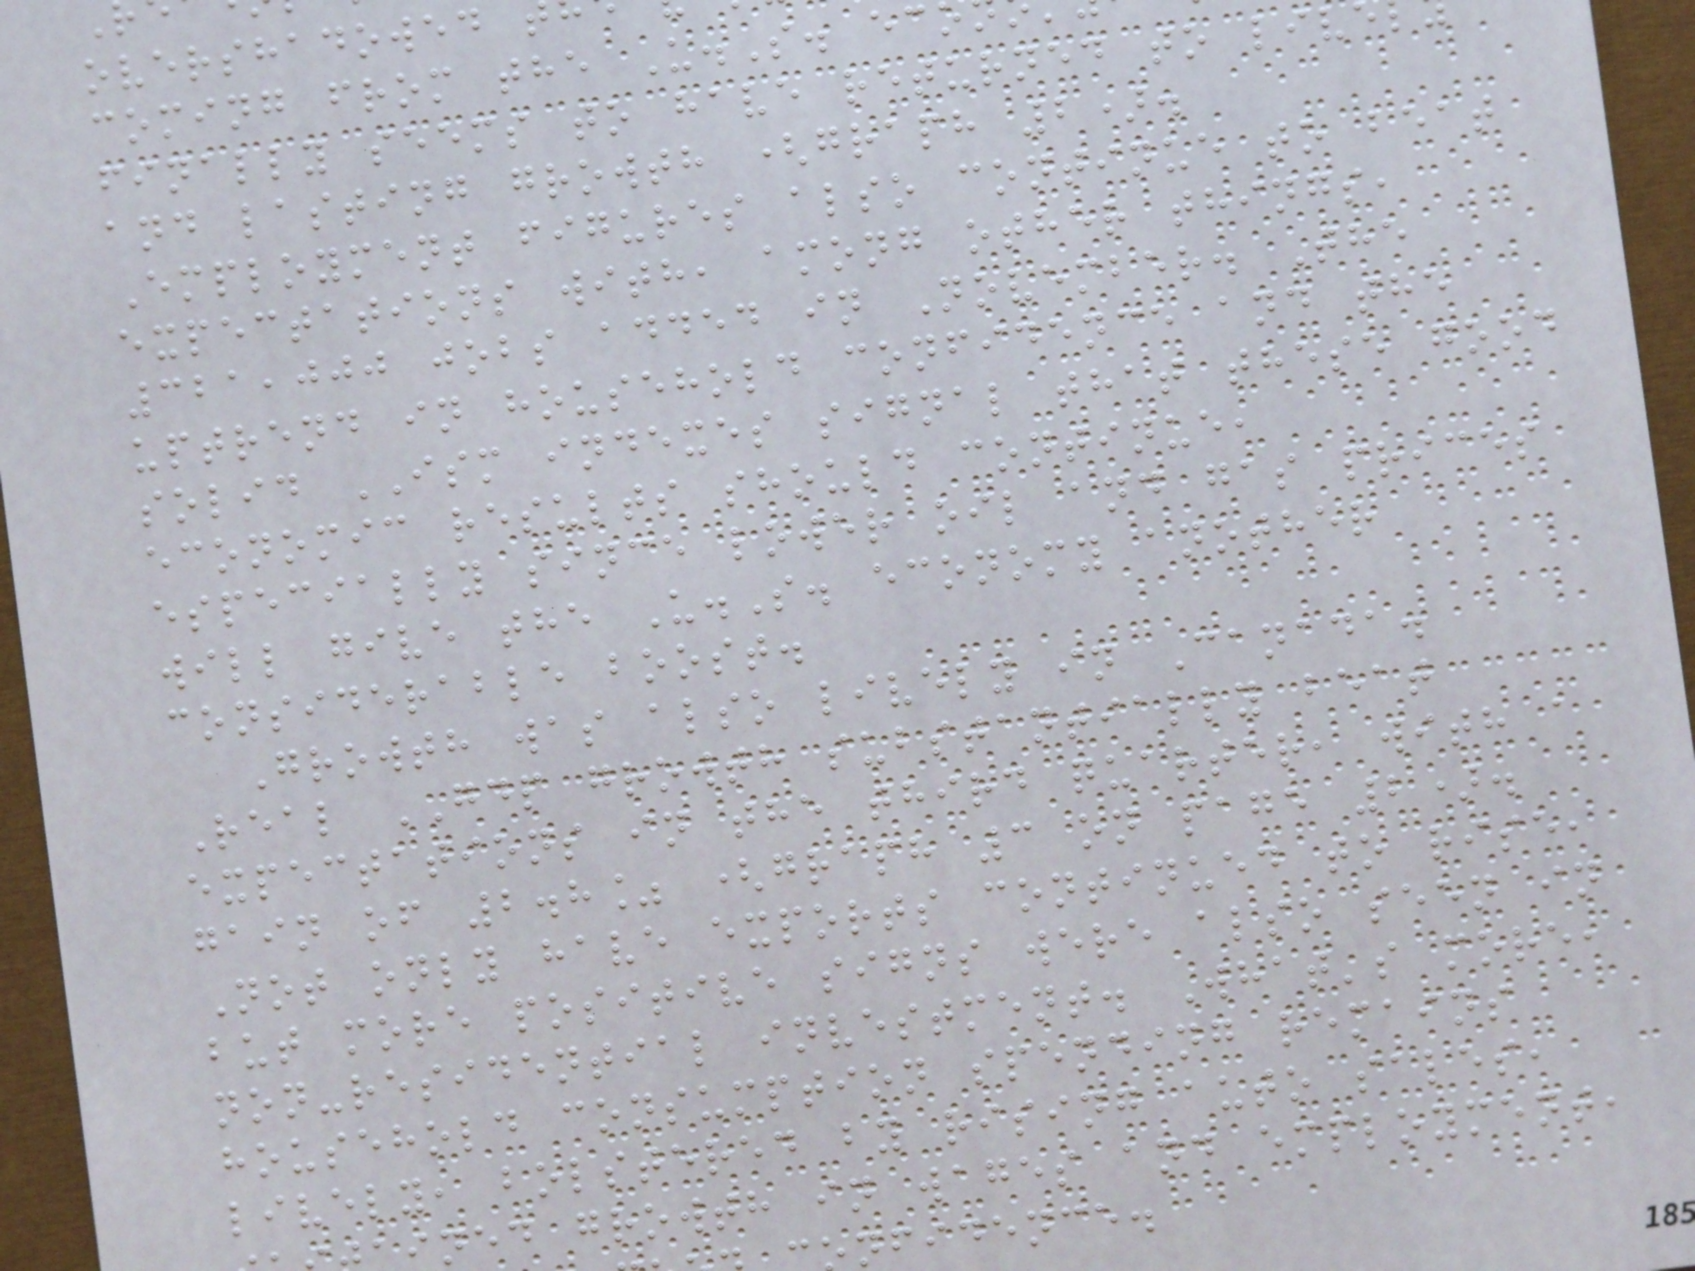overshadowed
coming from the U.S. ec
finally seems to have returned to liv
and lasting growth (graph 2).
Employment figures also continue to beat
expectations with, among other things,
321,000 jobs added in November. The
uptrend in household confidence and the
solid ISM indexes signal that these good
economic results should continue,
especially since lower oil and gas prices
will give the U.S. economy another
considerable boost.
Growth was also lively in Canada.
Real GDP growth substantially beat
expectations in the third quarter, with a
gain of 2.8% (graph 3 on page 2).
Not only have exports continued to rise,
but more positive signs were also seen in
non-residential investment. What's more,
household consumption spending remains
lively, bolstered by rising auto sales,
ined growth in wages and employment,
nfidence.
